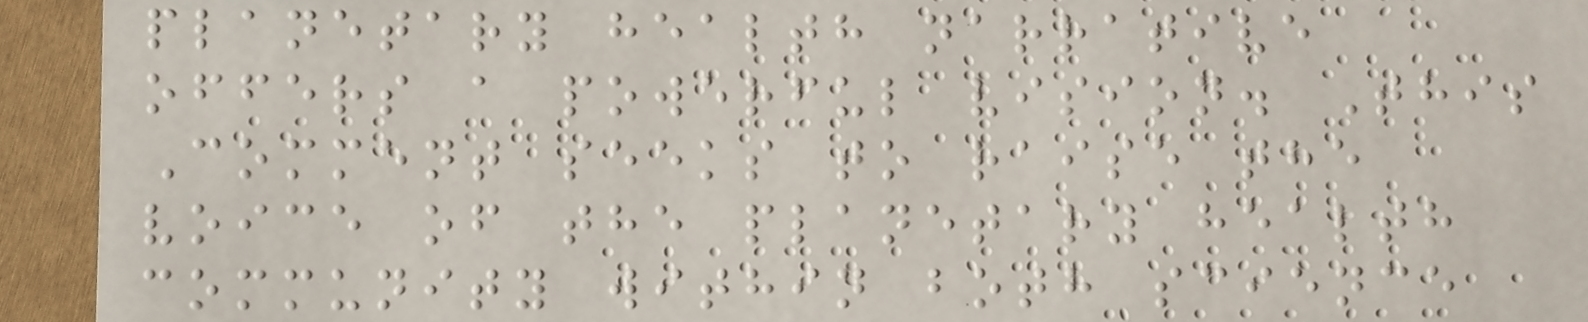planetary health narrative
offers a powerful vision. This
Comment seeks to raise the
voice of the planetary health
community within both science
